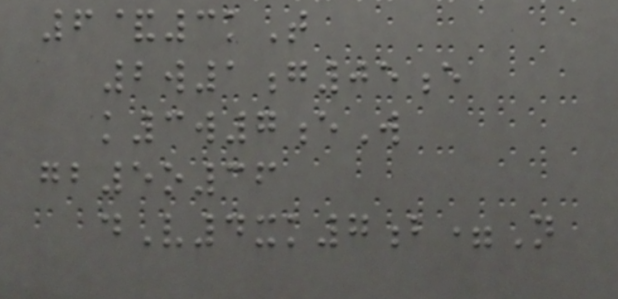6&3kT
2w1g05e
k3w7eW
gb5o36
dV4xk7b=N
